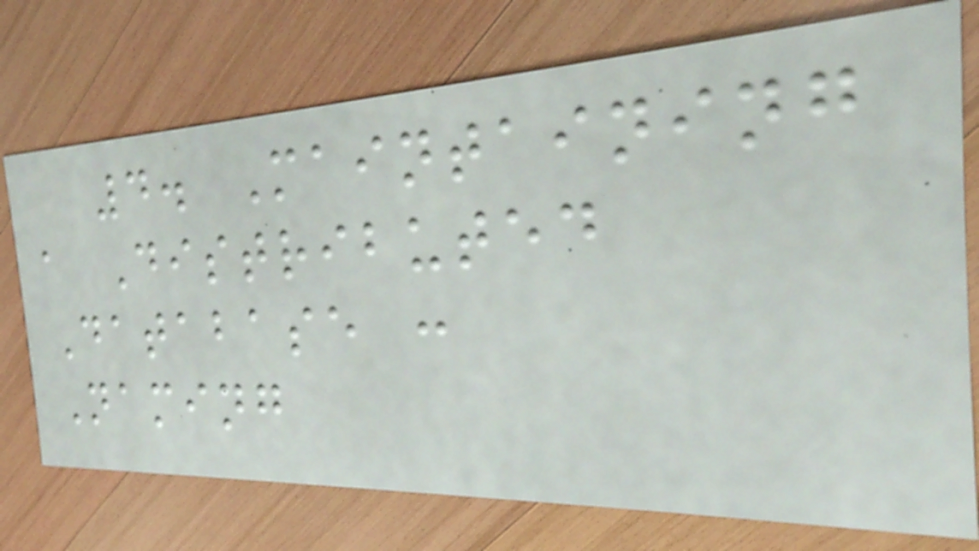4. Maintaining
a Distributed
Database :
Naming
